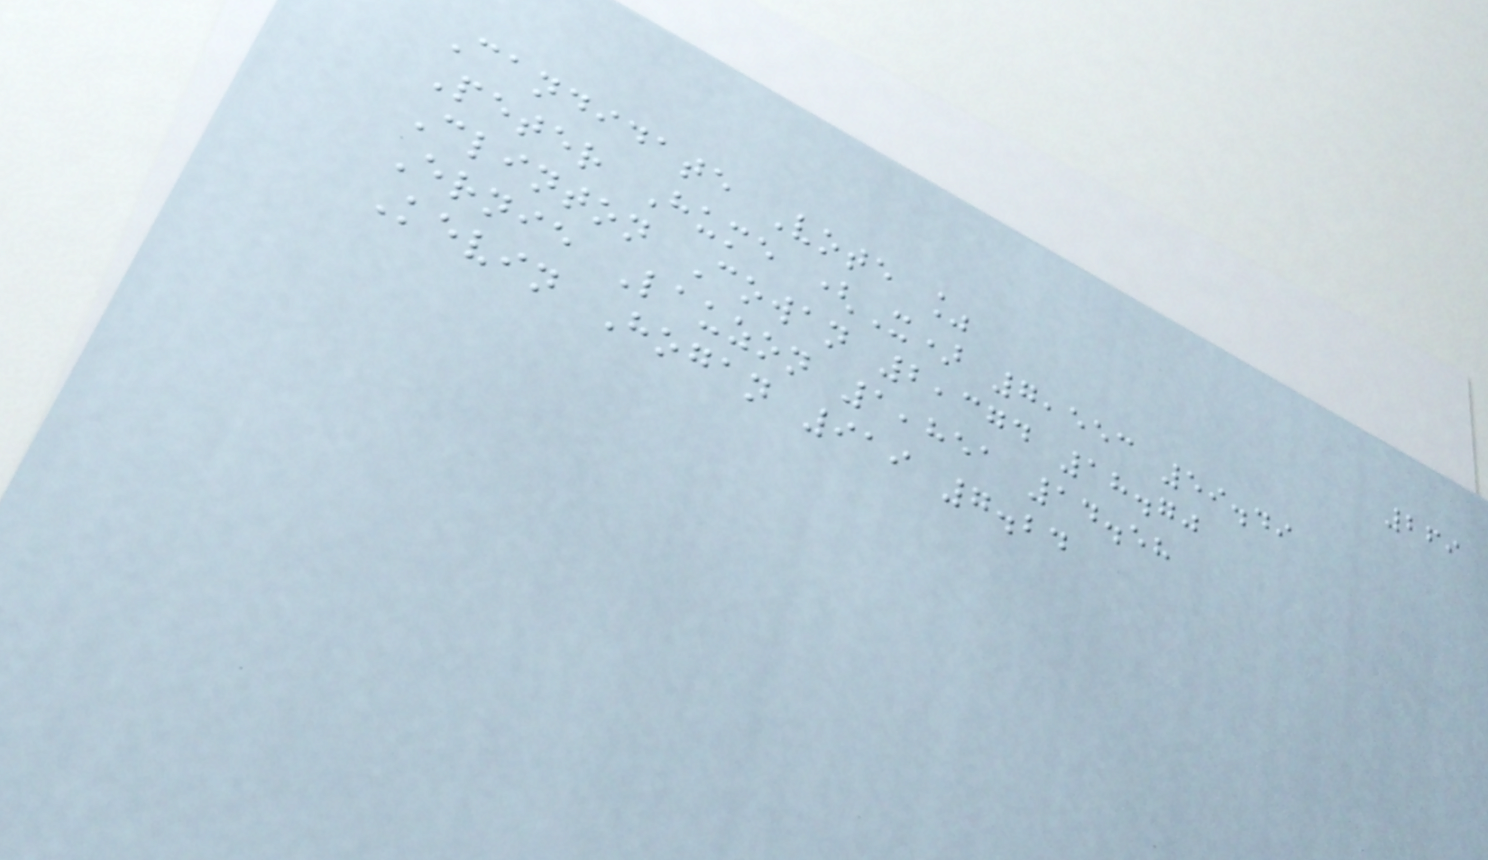269
Candidate Vote %
Peter Hume (X) 7,553 59.49
Clinton Cowan 2,374 18.70
Ernie Lauzon 1,851 14.58
Kevin Hogan 919 7.24
